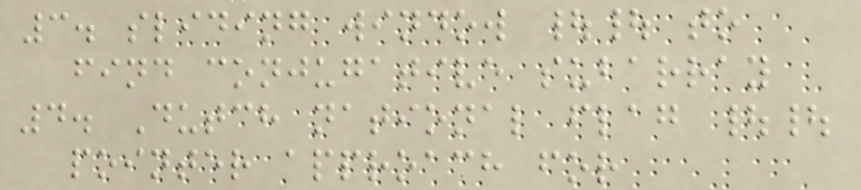3. sliding window || to
find conjugative subarray
4. Dutch national flag ||
pointer approach for
